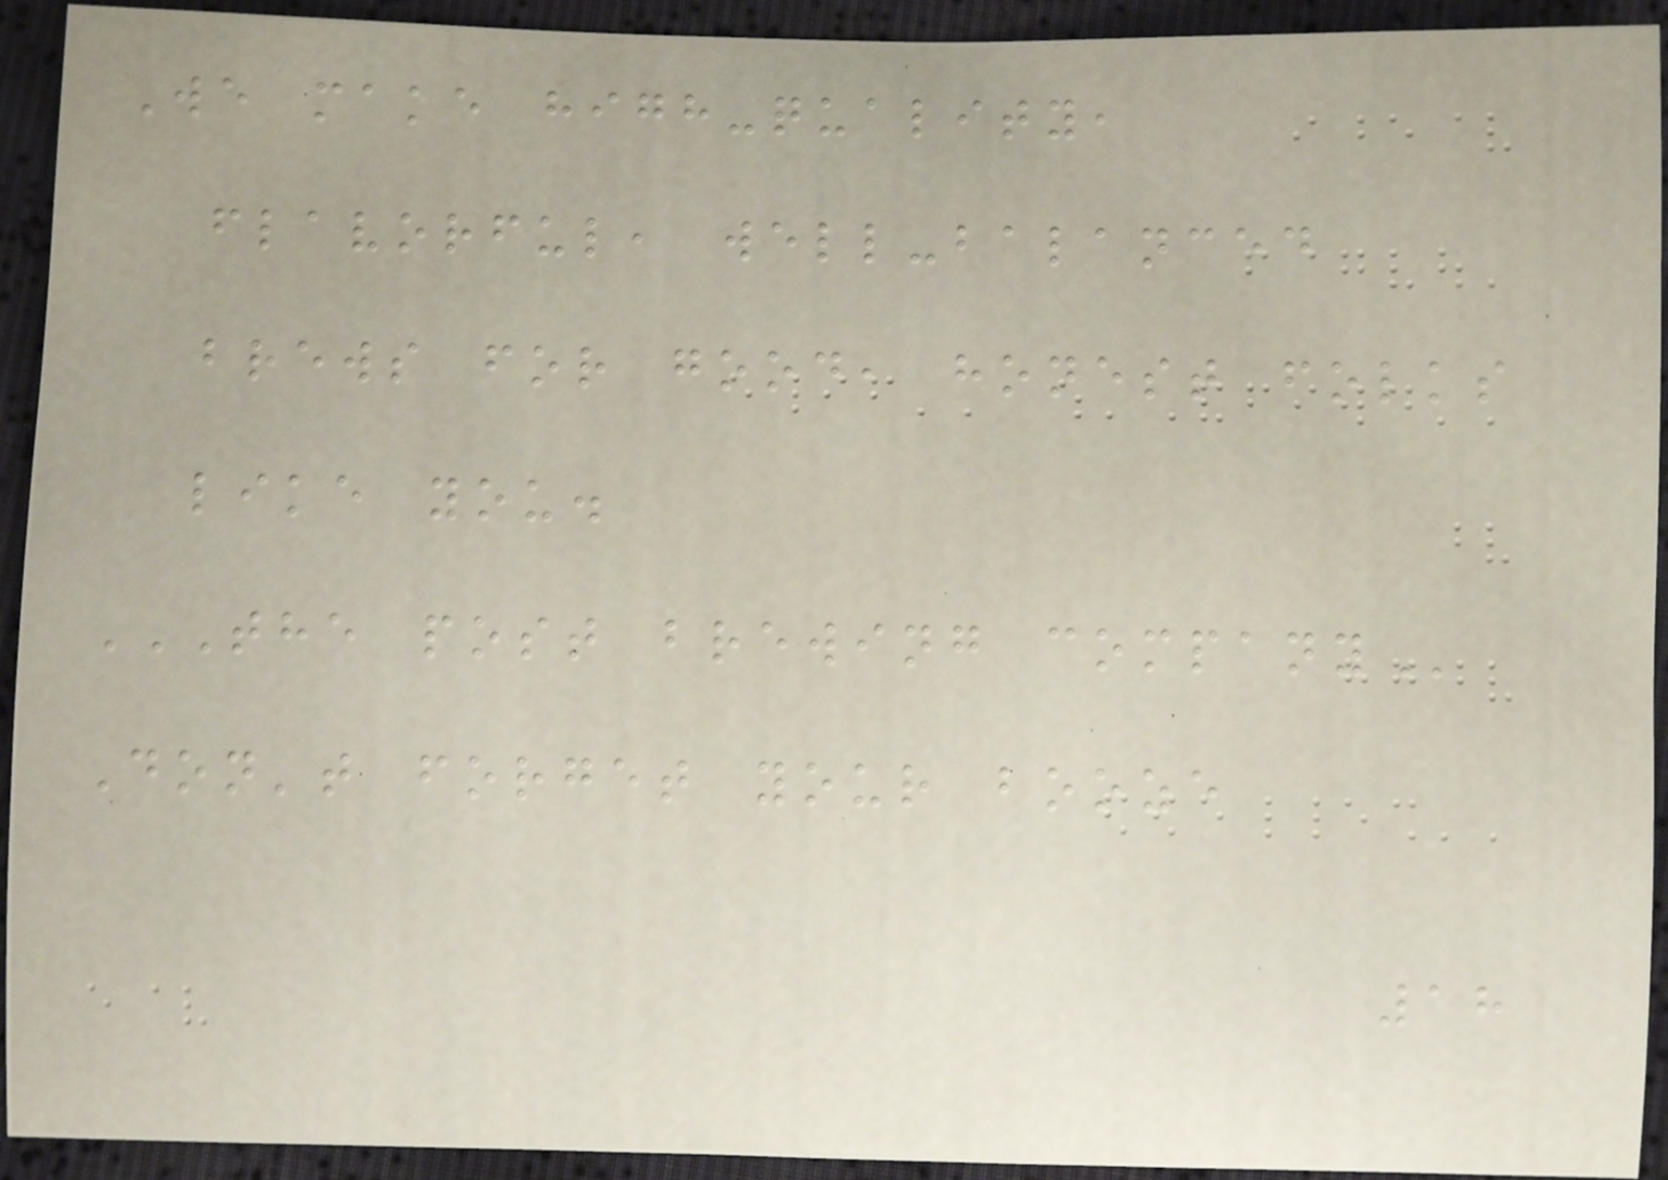We make high-quality,
flavorful, well-balanced
brews for good, honest folks
like you.
THE POST BREWING COMPANY
Don't forget your booze
18
